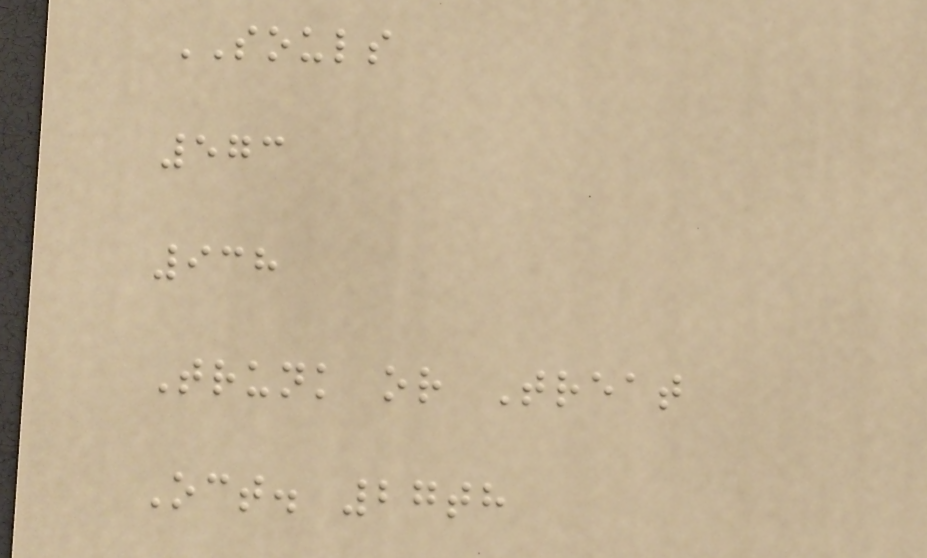SOULS
573
938
Trunk or Treat
Oct. 27th
